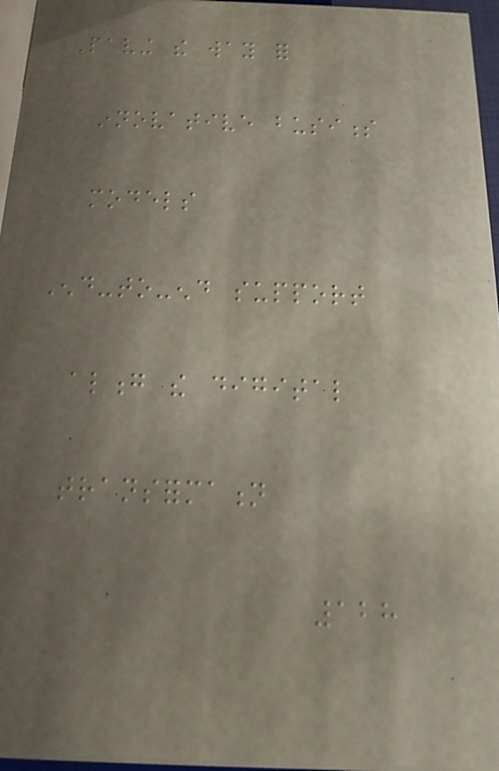Paving the way for
innovative business
models
End-to-end support
along the digital
transformation
128
